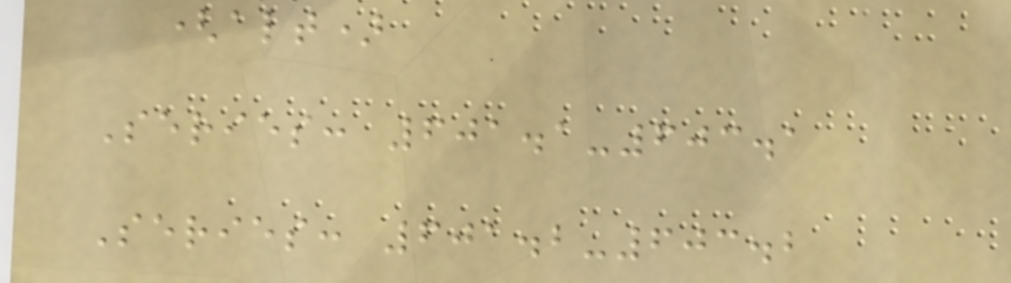(alt)
Series: 601.1-603.1
Series: 601.2-603.2
